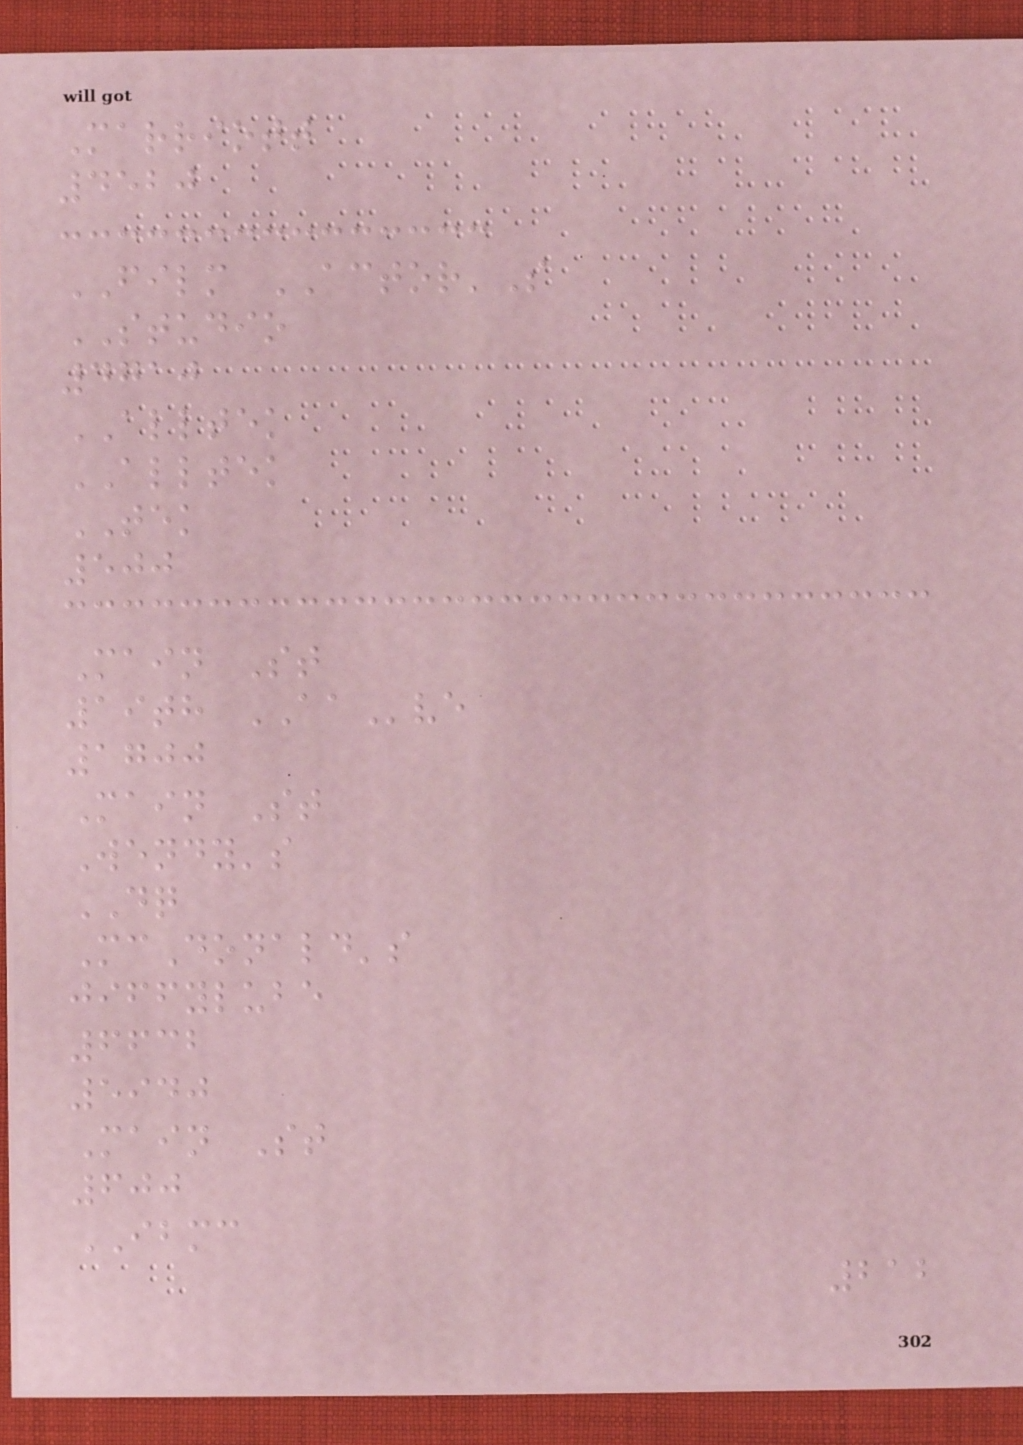Marriott
4520
FILM ACTOR'S
STUDIO
4710
ALLTEK
ALLTEK
TEK
500
Main St
19th AAve
1700
Main St
Wendy's
DQ
McDonald's
jiffylube
6632
5940
Main St
600
IBMC
212
